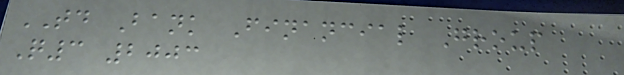TD Bank Financial Group
Q3 2003
